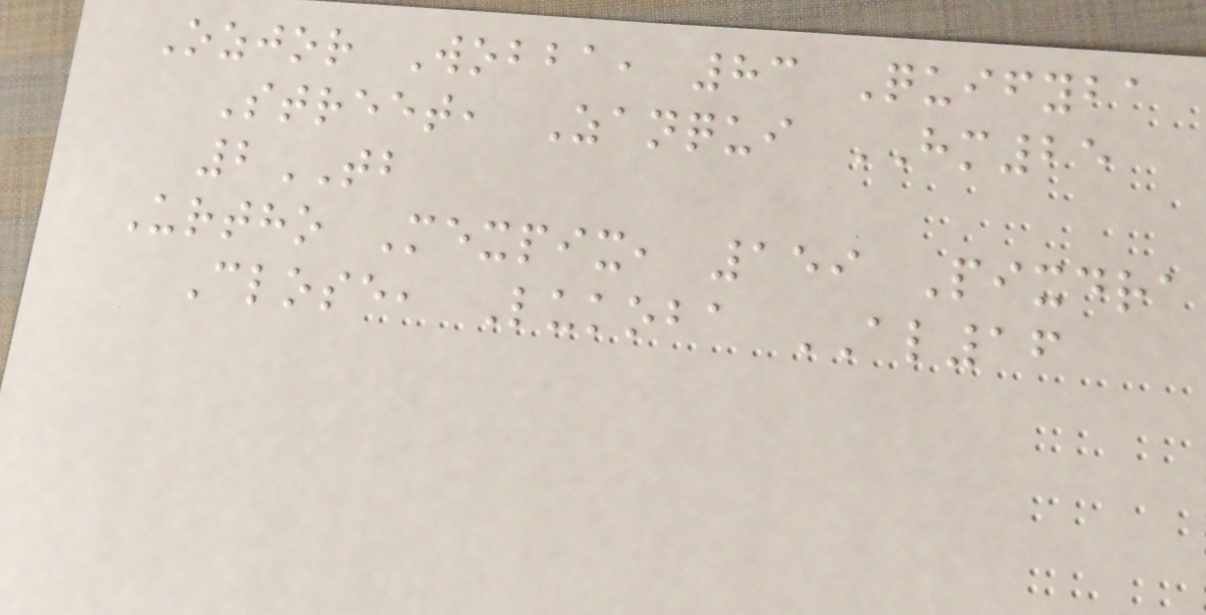Ozjor Wobba, 83 Quifyba
Street, Zanqui HM25
2TB
Urtho Mexpix, 159 Pixdra
Close, Lukoba AL16
